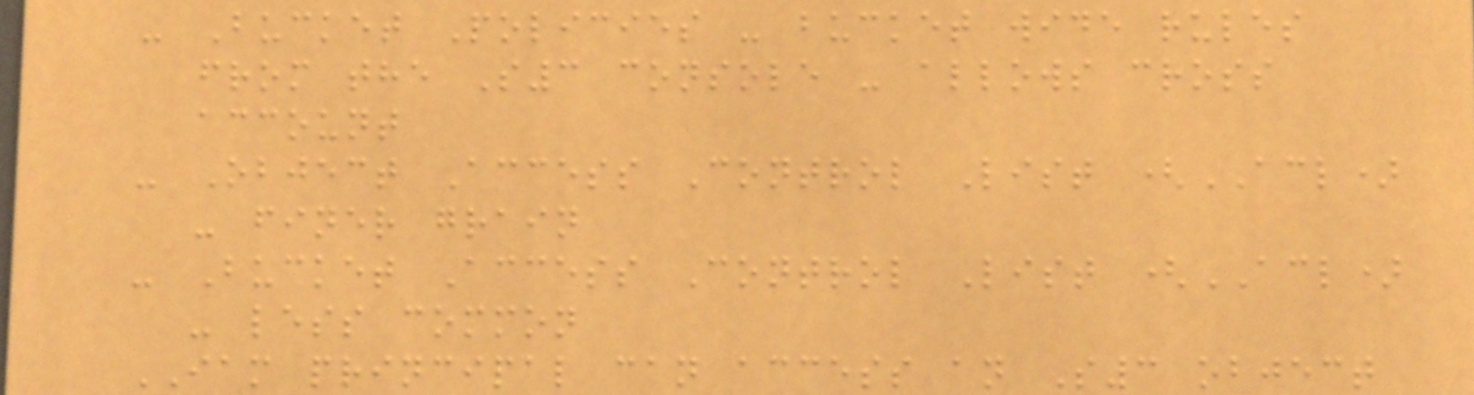- Bucket Policies - bucket wide rules
from the S3 console - allows cross
account
- Object Access Control List (ACL)
- finer grain
- Bucket Access Control List (ACL)
- less common
IAM principal can access an S3 object
